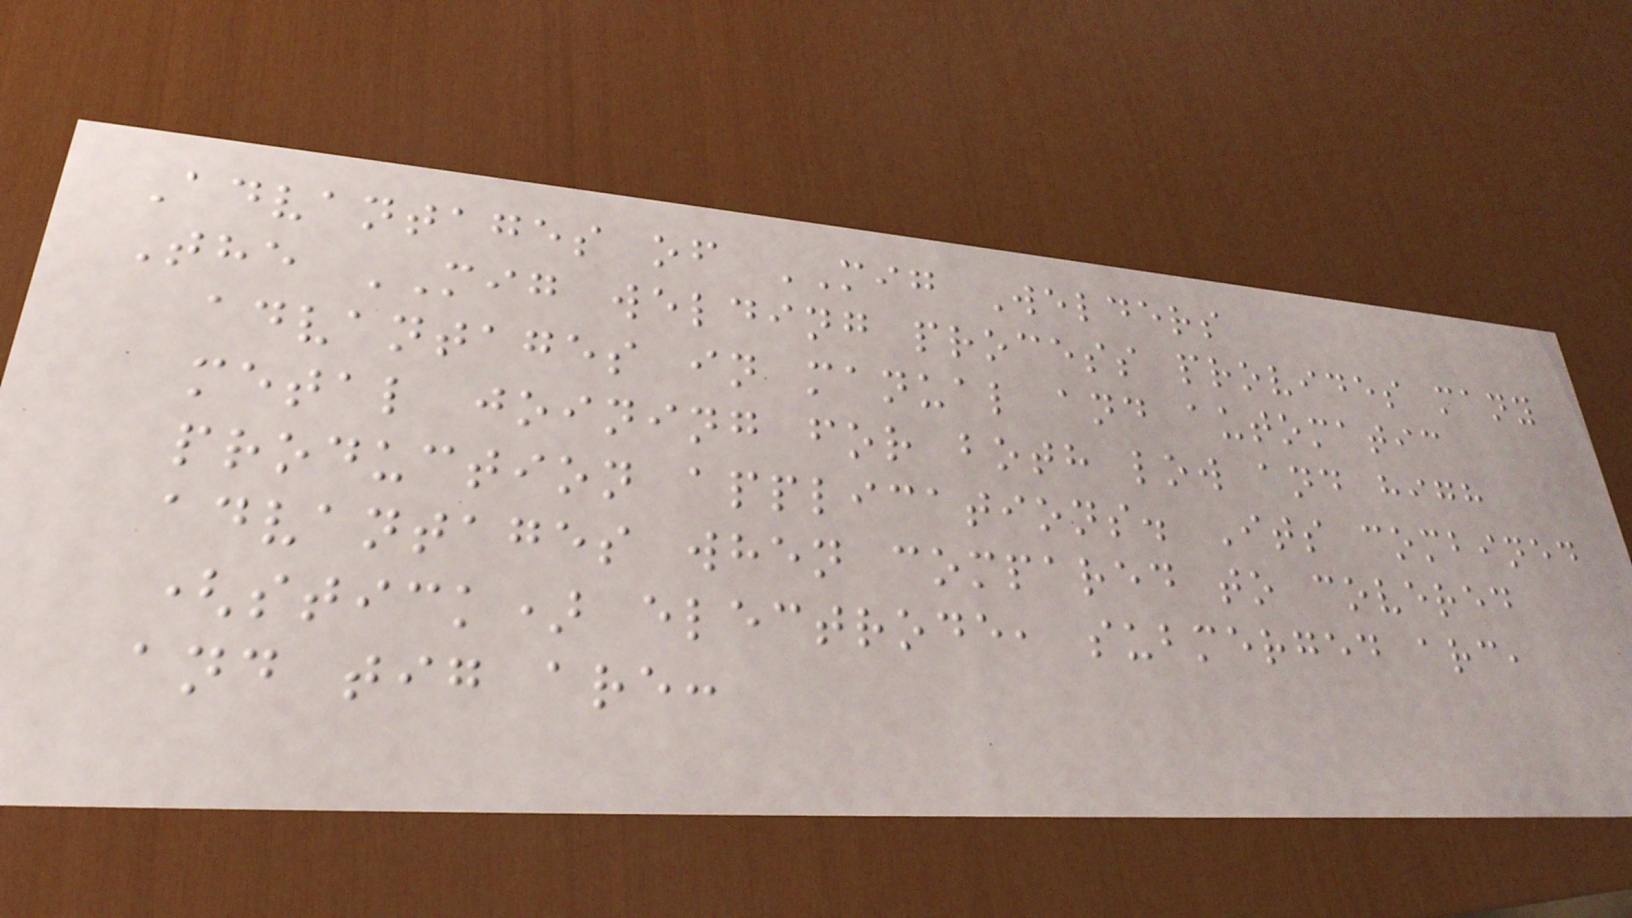Advantages of MIG Welders
The MIG welding process provides many
advantages in manual and automatic
metal joining for both low and high
production applications. Its combined
advantages when compared to covered
(stick) electrode, submerged arc,
and tig are:
